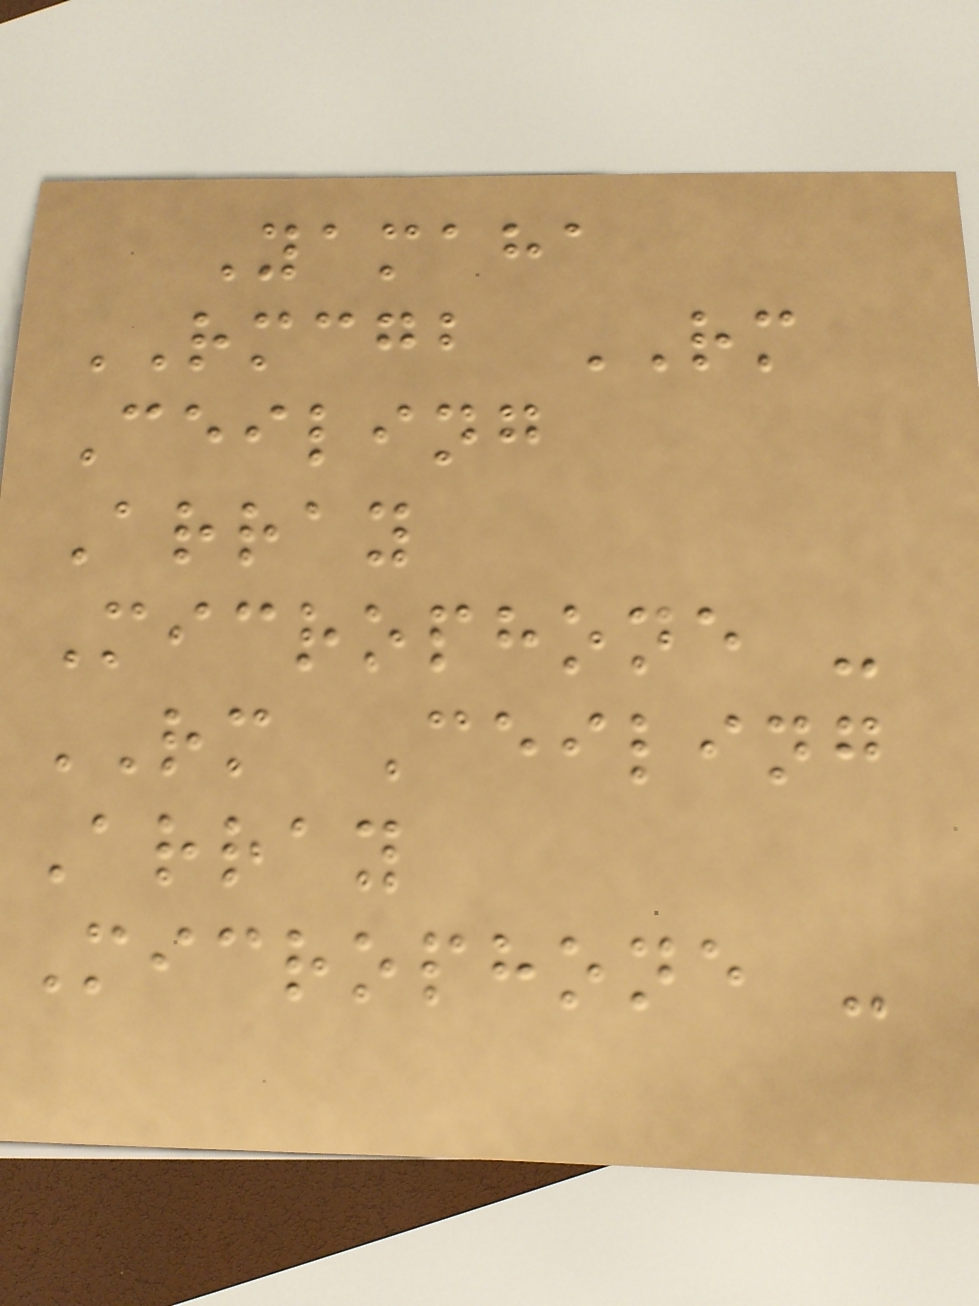Yamaha
RMCGB RM
Ceiling
Array
Microphone -
RM Ceiling
Array
Microphone -
